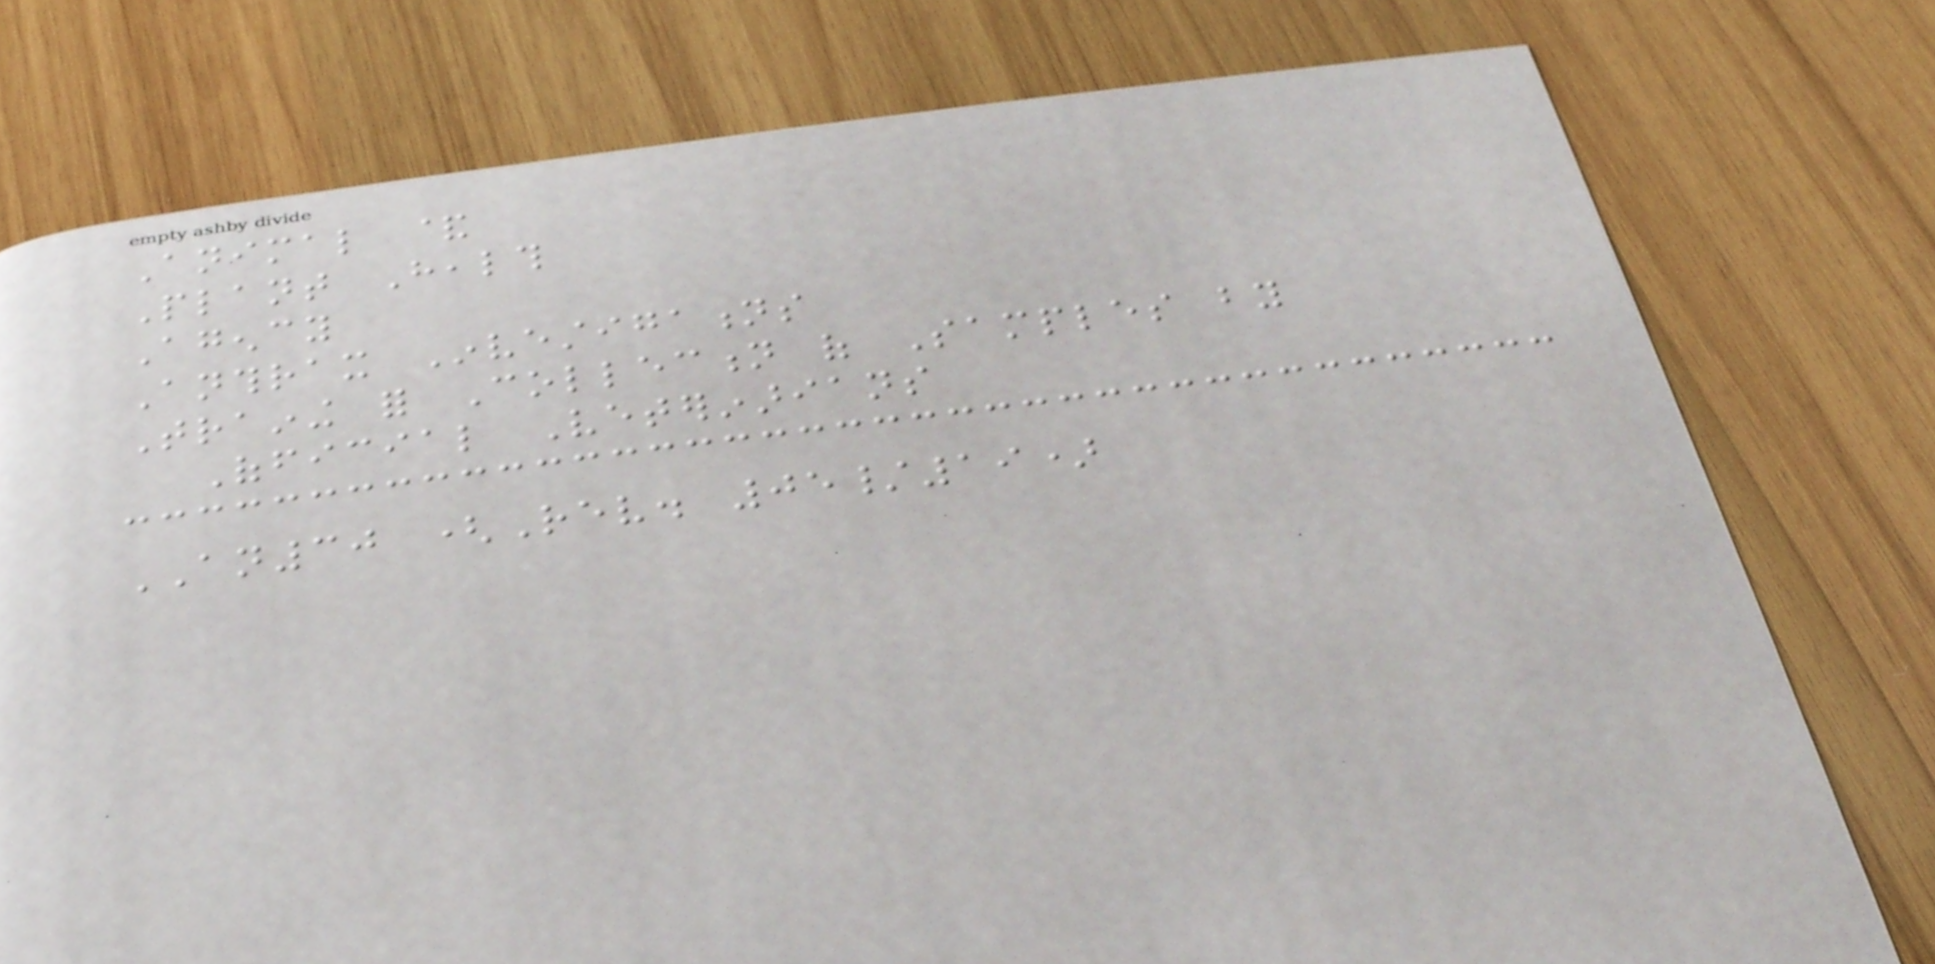Animal &
Plant Health
Agency
Anthrax Investigations
Training for Collection of Samples by
Official Veterinarians
AN30 (Rev. 05/19)
